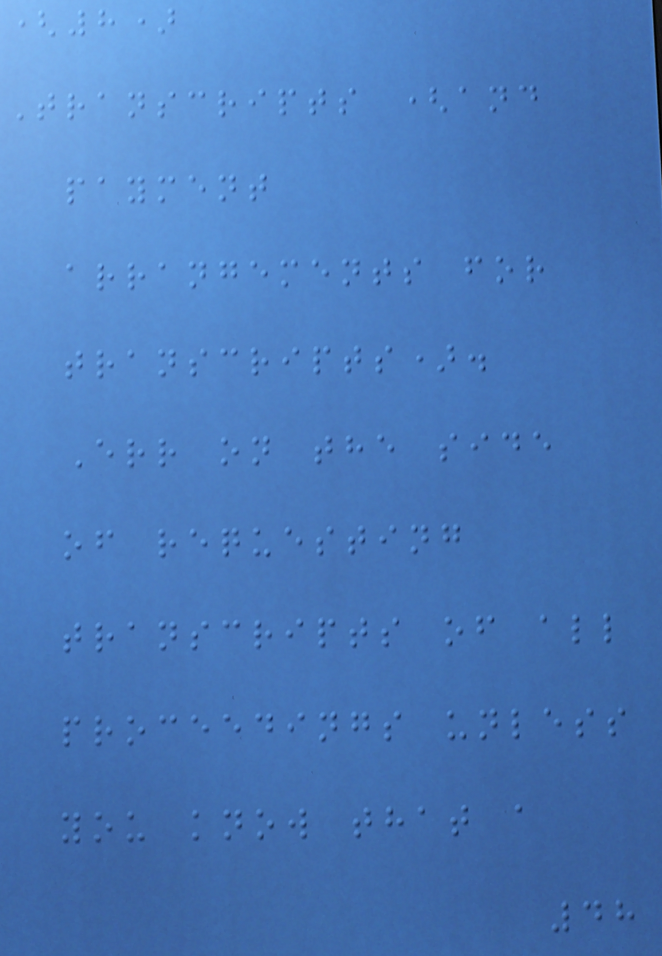(8)
Transcripts (and
payment
arrangements for
transcripts).
Err on the side
of requesting
transcripts of all
proceedings unless
you know that a
48
